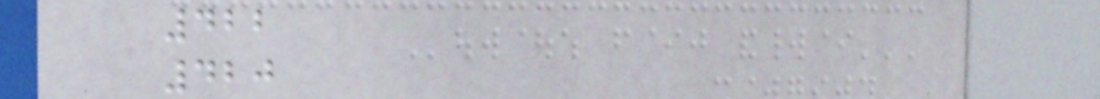422
420
